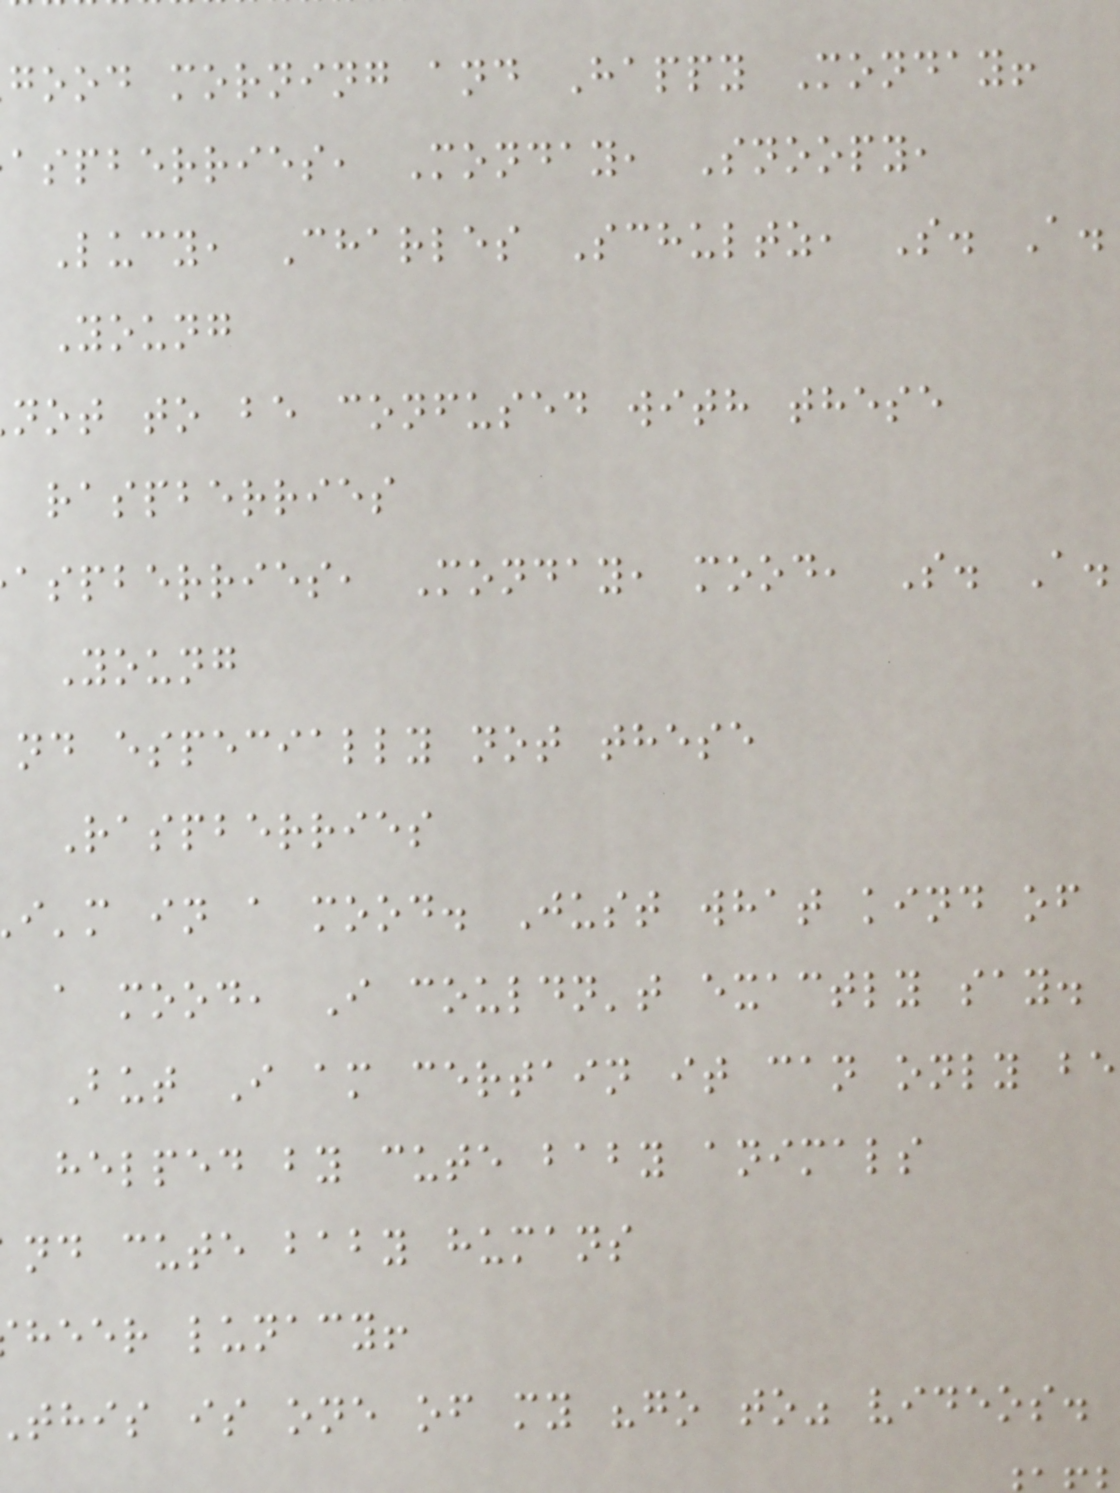good morning and Happy Monday!
aspberries, Monday, Snoopy,
Lucy, Charles Schultz, S. A.
Young
not to be confused with these
raspberries
aspberries, Monday, mood, S. A.
Young
nd especially not these
Raspberries
i'm in a mood. Just what kind of
a mood, I couldn't exactly say.
But I am certain it can only be
helped by cute baby animals
nd cute baby humans
heer lunacy!
this is one of my "go to" videos.
